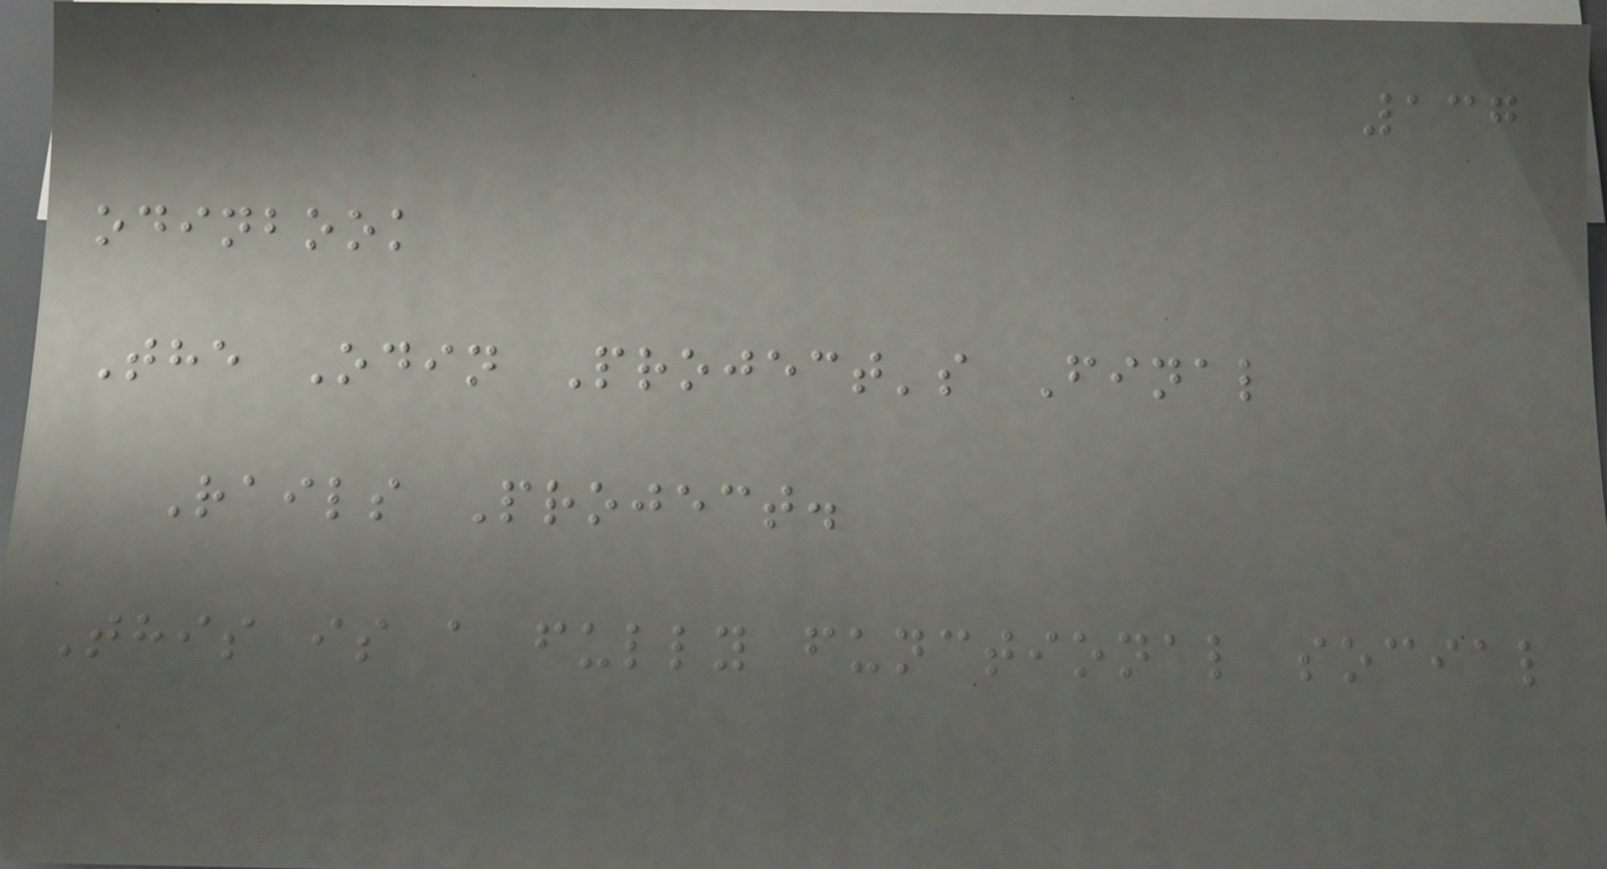137
odinbook
The Odin Project's Final
Rails Project.
This is a fully functional social
